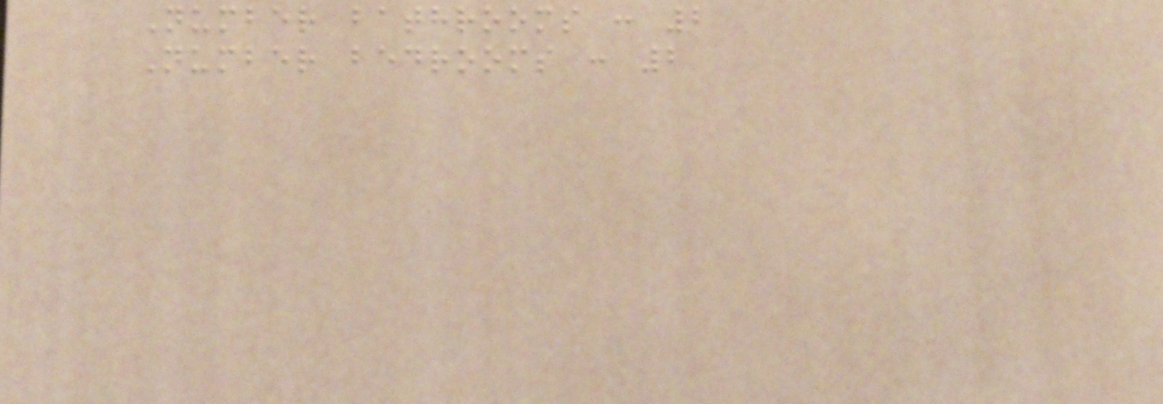Number bathrooms : 2
Number bedrooms : 2
